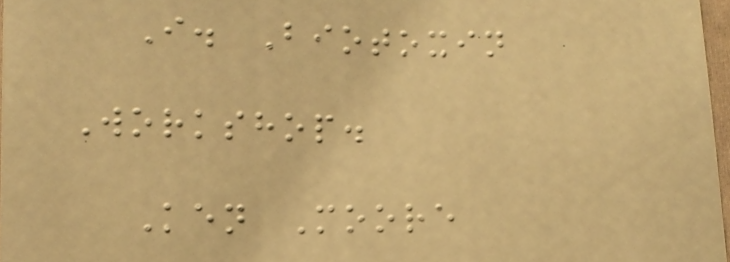I. Biotoxin
Workshop.
Ken Moore
